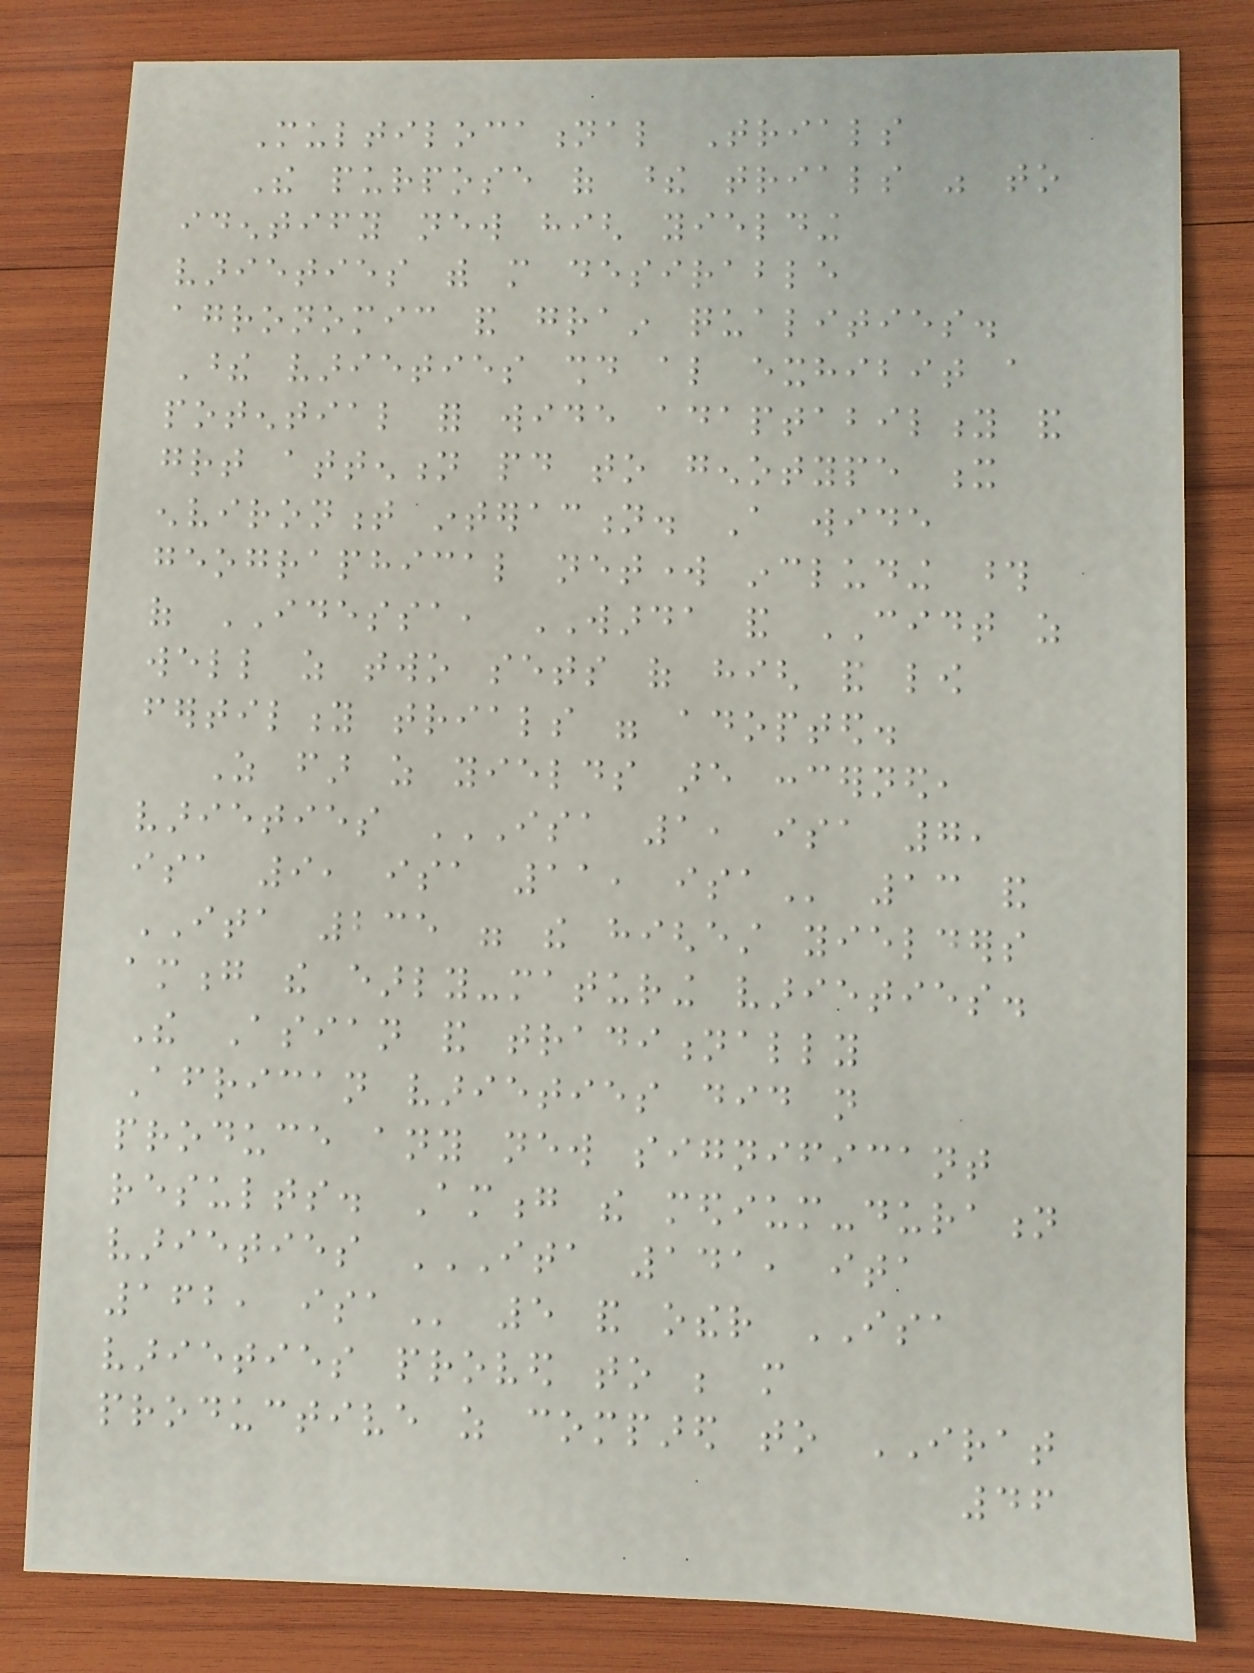Multilocational Trials
The purpose of these trials was to
identify new high yielding
varieties with more desirable
agronomic and grain qualities.
These varieties should also exhibit a
potential for wide adaptability and
great attention paid to genotype x
environment interaction. A wide
geographical network including those
of IDESSA, WARDA and CIDT as
well as two sets of high and low
fertility trials were adopted.
As far as yields are concerned,
varieties ISA 1, ISA 7,
ISA 9, ISA 11, ISA 13 and
ITA 235 were the highest yielders
among the early-maturing varieties.
The Asian and traditionally
African varieties did not
produce any new significant
results. Among the medium-duration
varieties ITA 141, ITA
162, ISA 5 and other ISA
varieties proved to be more
productive as compared to IRAT
46
